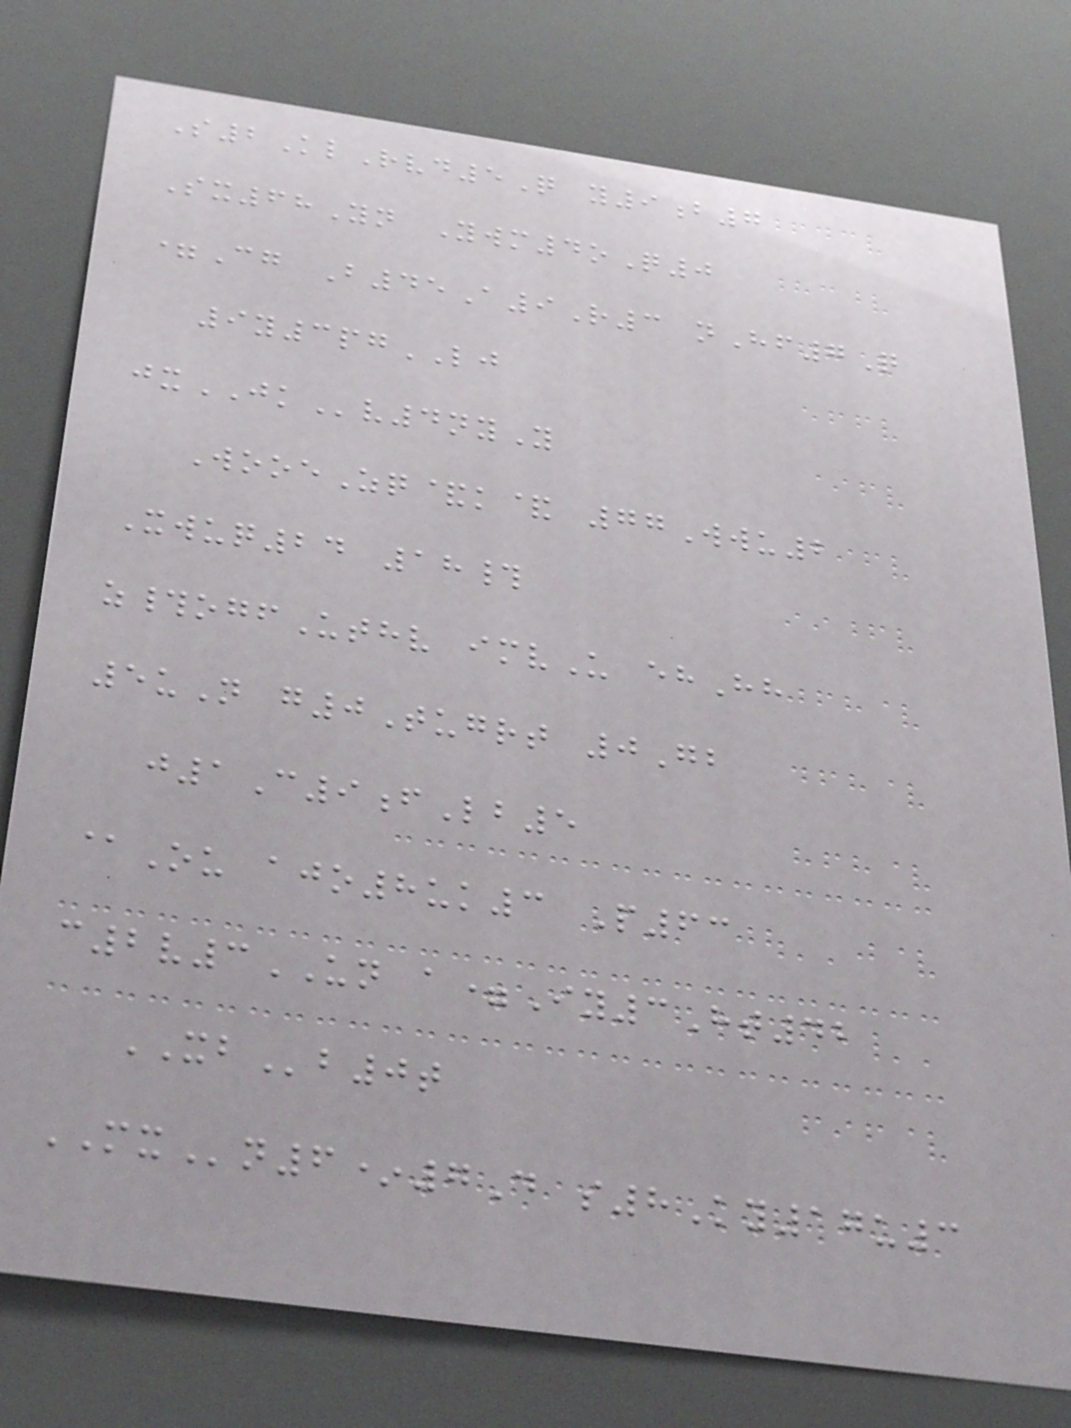S2KlRvd5Q y9b7
Sx68Yn Ywm4oQ0
=Cg B45A9R3 nHf7Q
9y3pgLJ
jxJKv4nyY
WooeZq&k& 77Wwu2
Xwuq24 18#
z#ogfUthv imvU ehHh
5uN g0Tugrt 0Gb
j1C9fLb5
@Ou ajo8uk3 P63
c2v3UN a=Iy3Ht42
XBb0t
MXn6*7D s8Ky17u3
